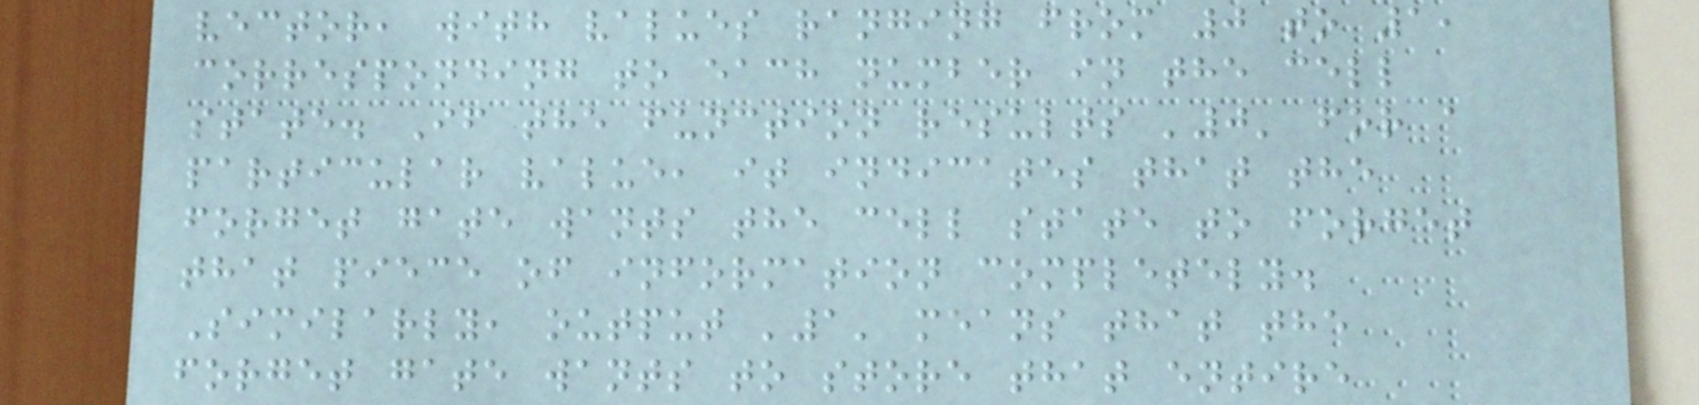vector, with values ranging from 0 to 1,
corresponding to each number in the cell
state. If the function results '0' for a
particular value, it indicates that the
forget gate wants the cell state to forget
that piece of information completely.
Similarly, output '1' means that the
forget gate wants to store that entire
